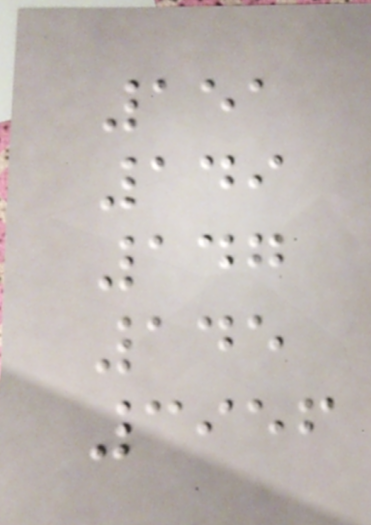151
149
147
145
3956
